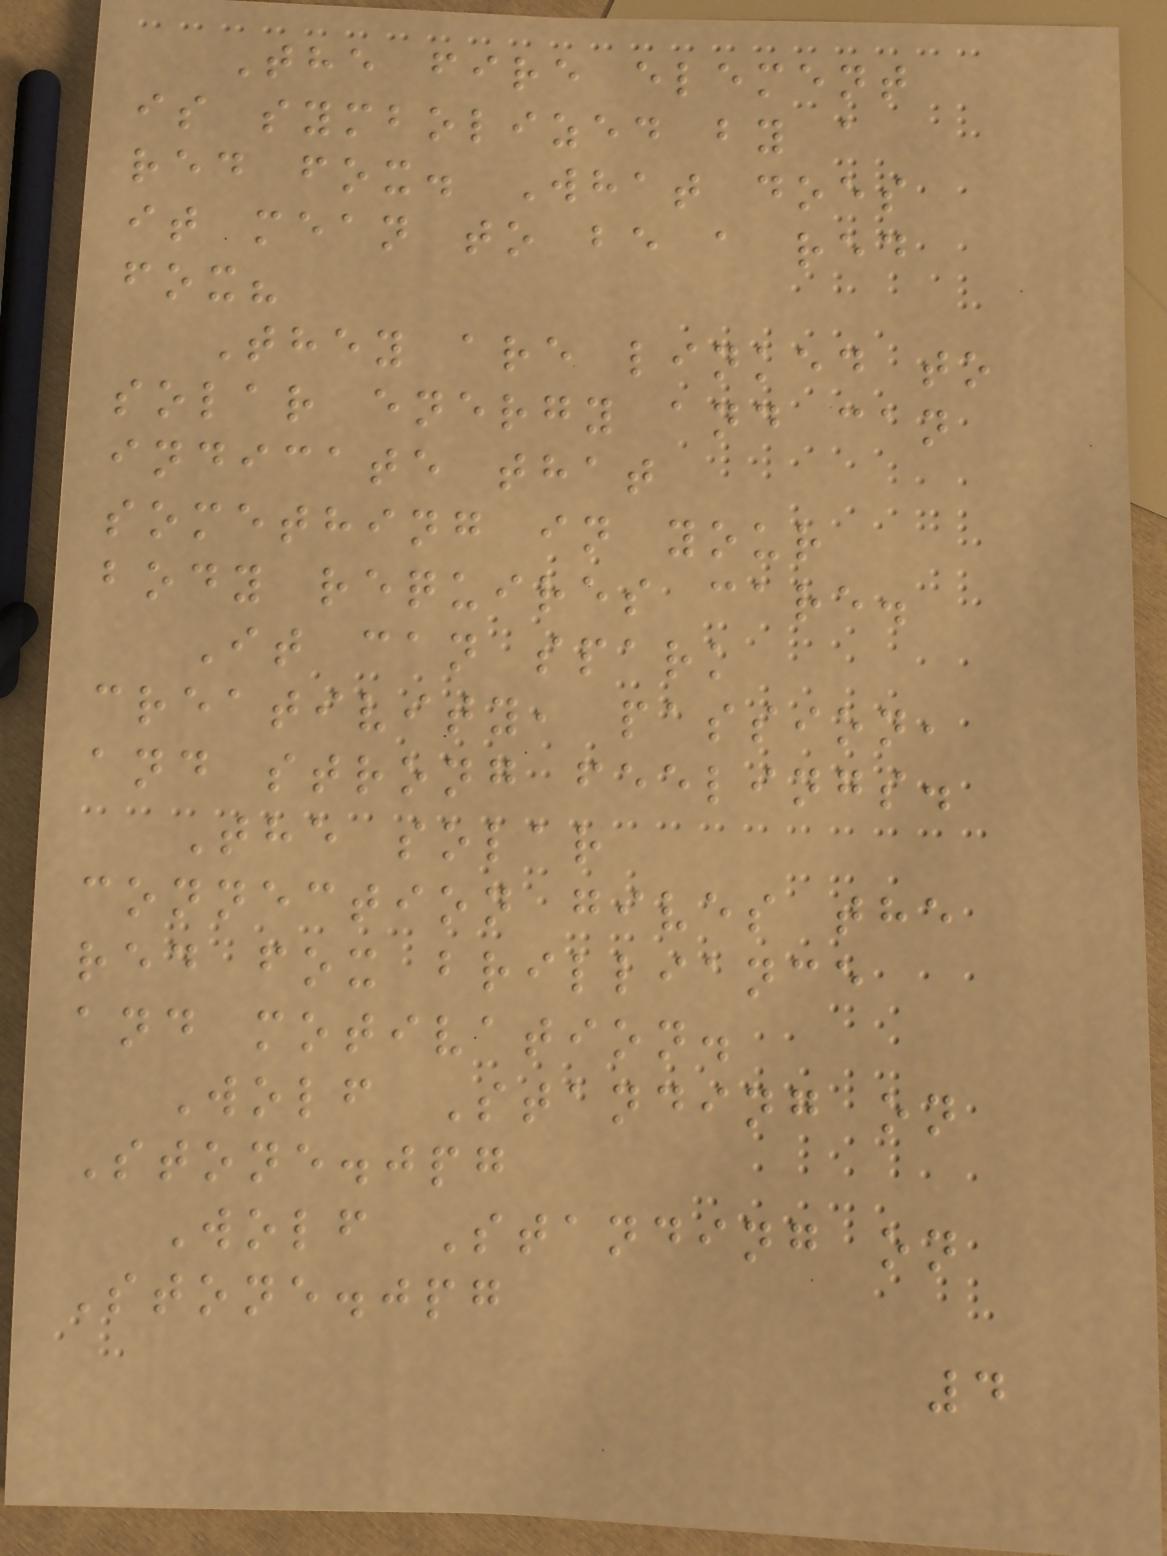The fire element
is symbolized by a
red fox. What does
it mean to be a red
fox?
They are linked to
solar energy and can
indicate that
something in your
body requires care.
It can spark
creativity, passion,
and strong feelings.
The solar
connection gives the
red fox brilliance
and motivation.
Wolf Standing on
Stone.jpg
Wolf Standing on
Stone.jpg
4
